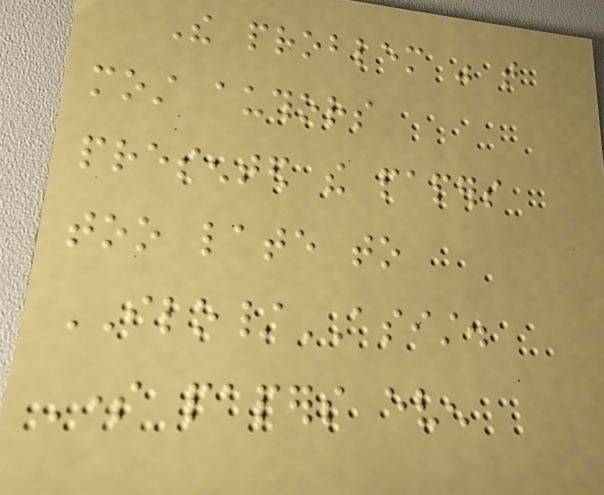The problem was that
most authors
presented the papers
too late to
ILO/ASIST.
Some papers even
